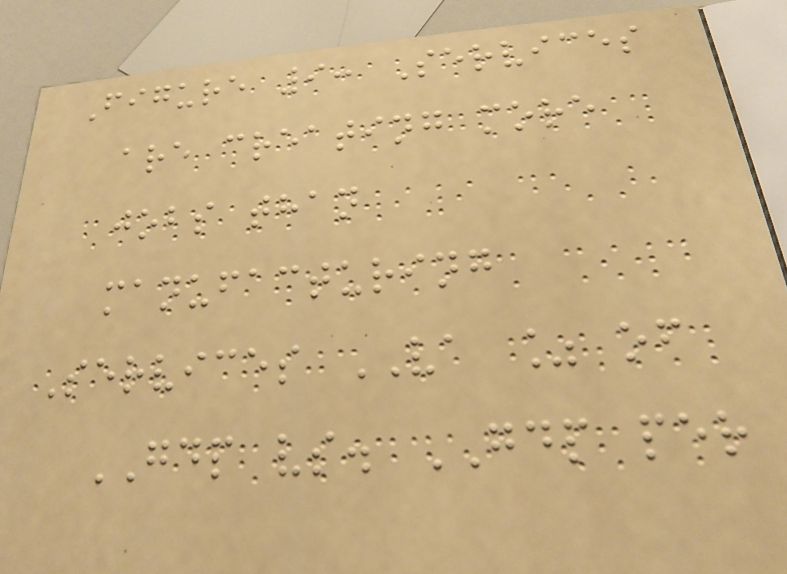Figure 9: Services
are creating more
jobs than
manufacturing
Services VA % of
GDP vs. GDP per
